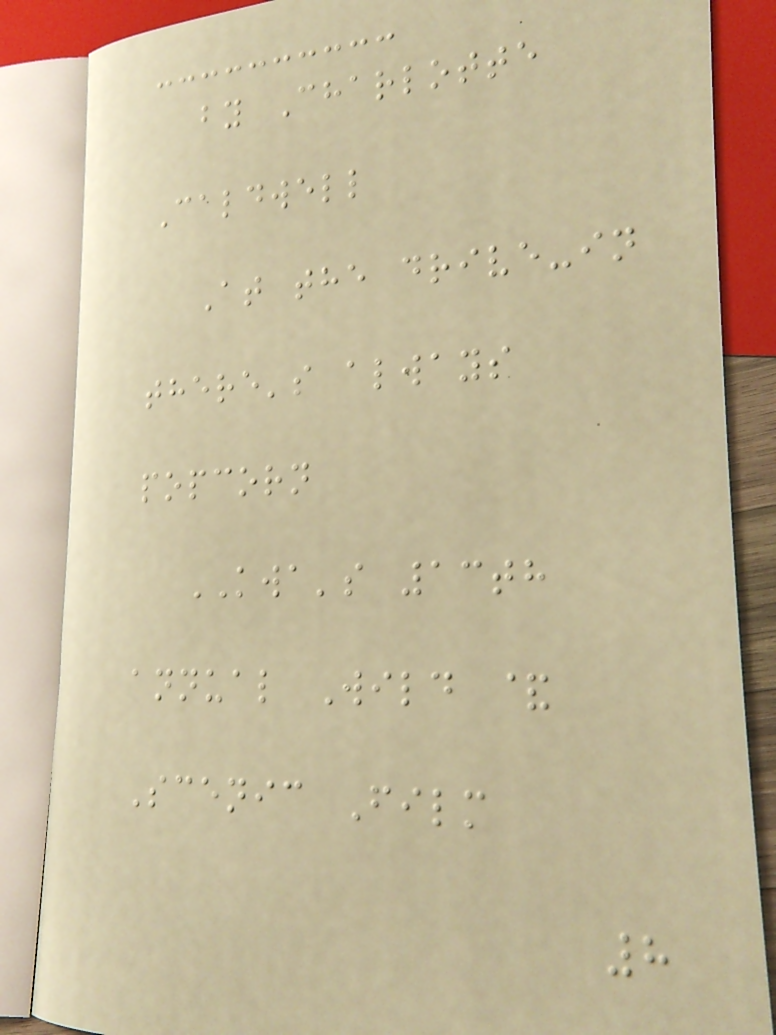by Charlotte
Caldwell
At the drive-in
there's always
popcorn
KWA's 13th
annual Wild &
Scenic Film
8
